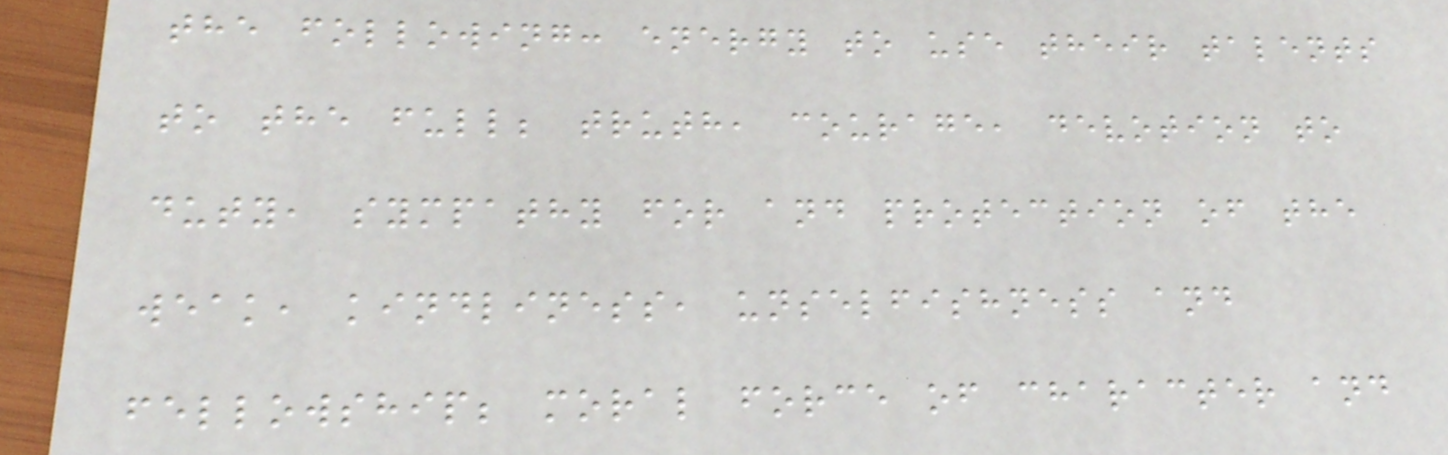the following: energy to use their talents
to the full; truth, courage, devotion to
duty, sympathy for and protection of the
weak, kindliness, unselfishness and
fellowship; moral force of character and
